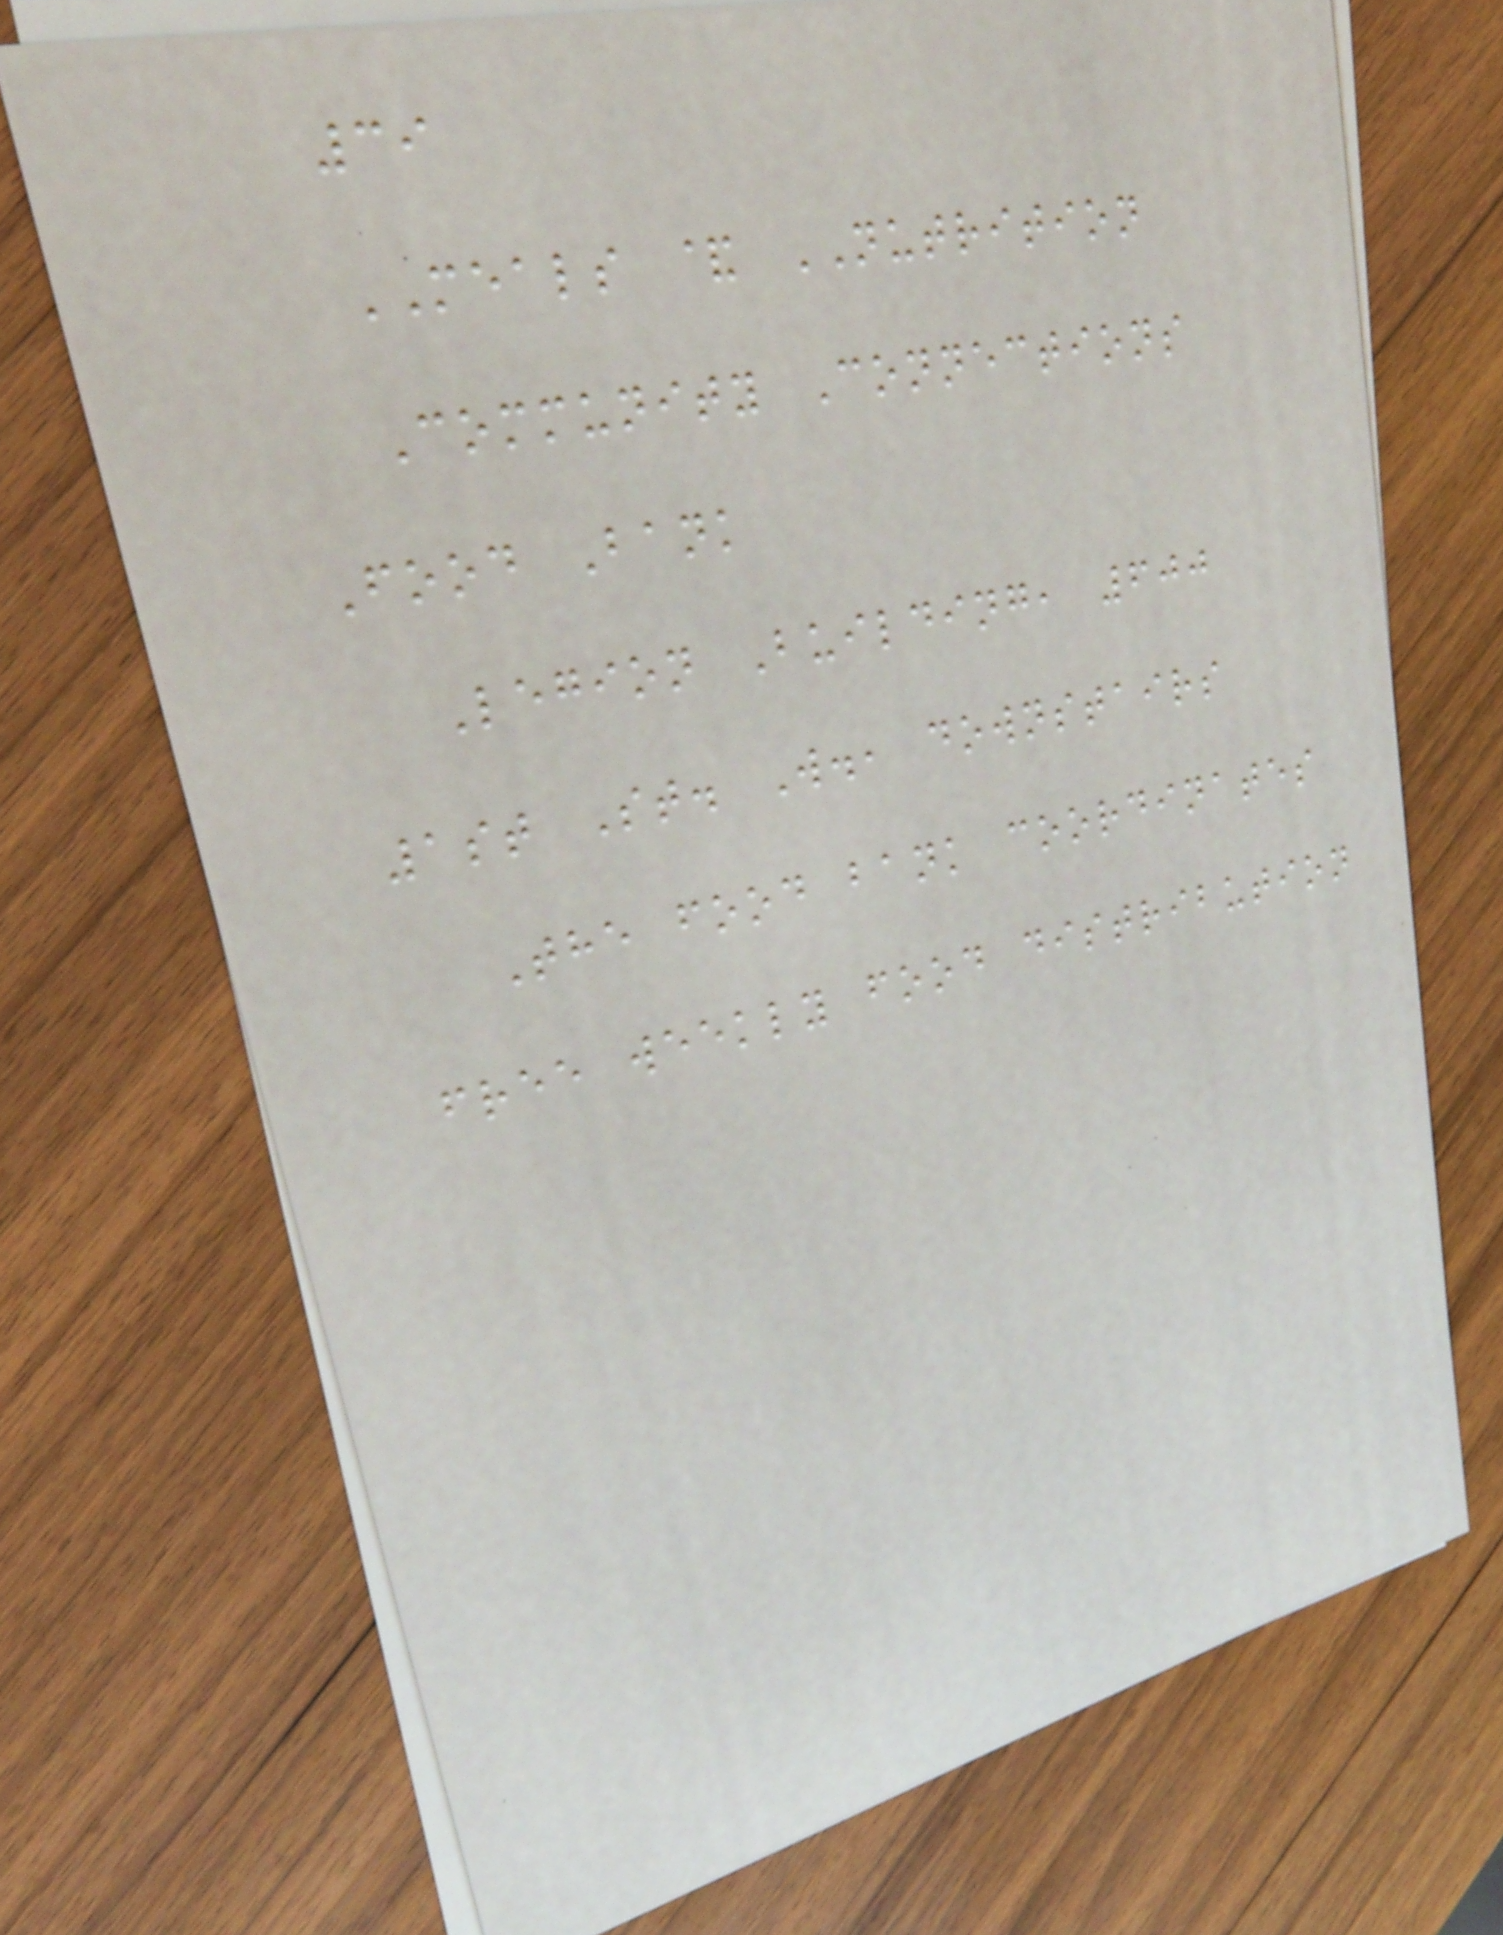39
MEALS & NUTRITION
Community Connections
Food Bank
Legion Building, 600
1st St. W., downstairs
The food bank coordinates
free weekly food distribution
